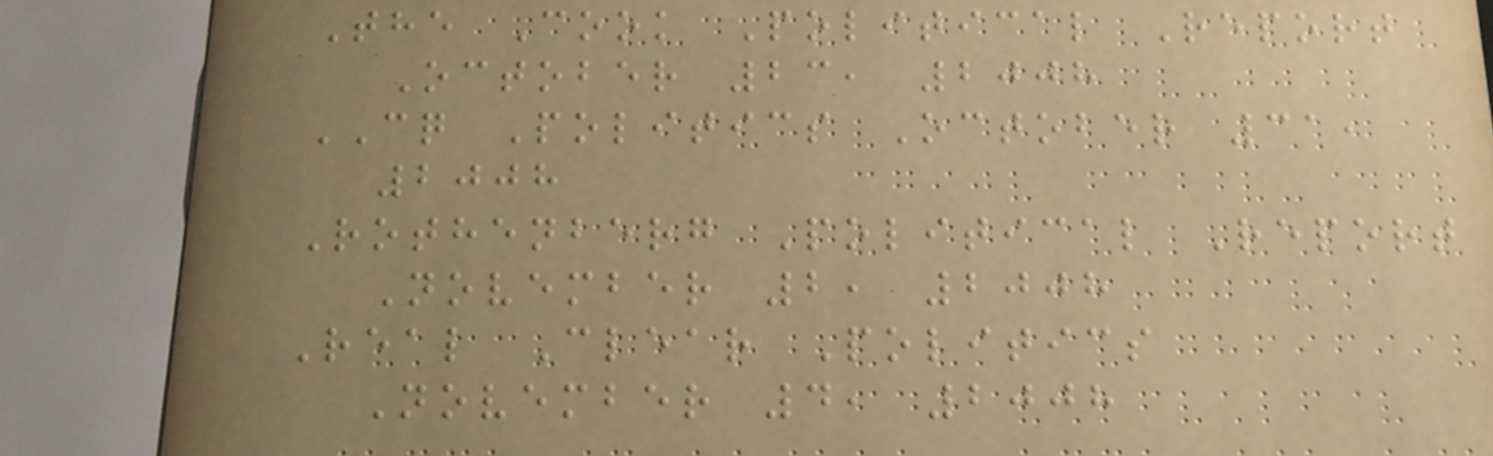The Cook Political Report
October 23, 2008
CQ Politics October 31,
2008
Rothenberg Political Report
November 2, 2008
Real Clear Politics
November 4, 2008
